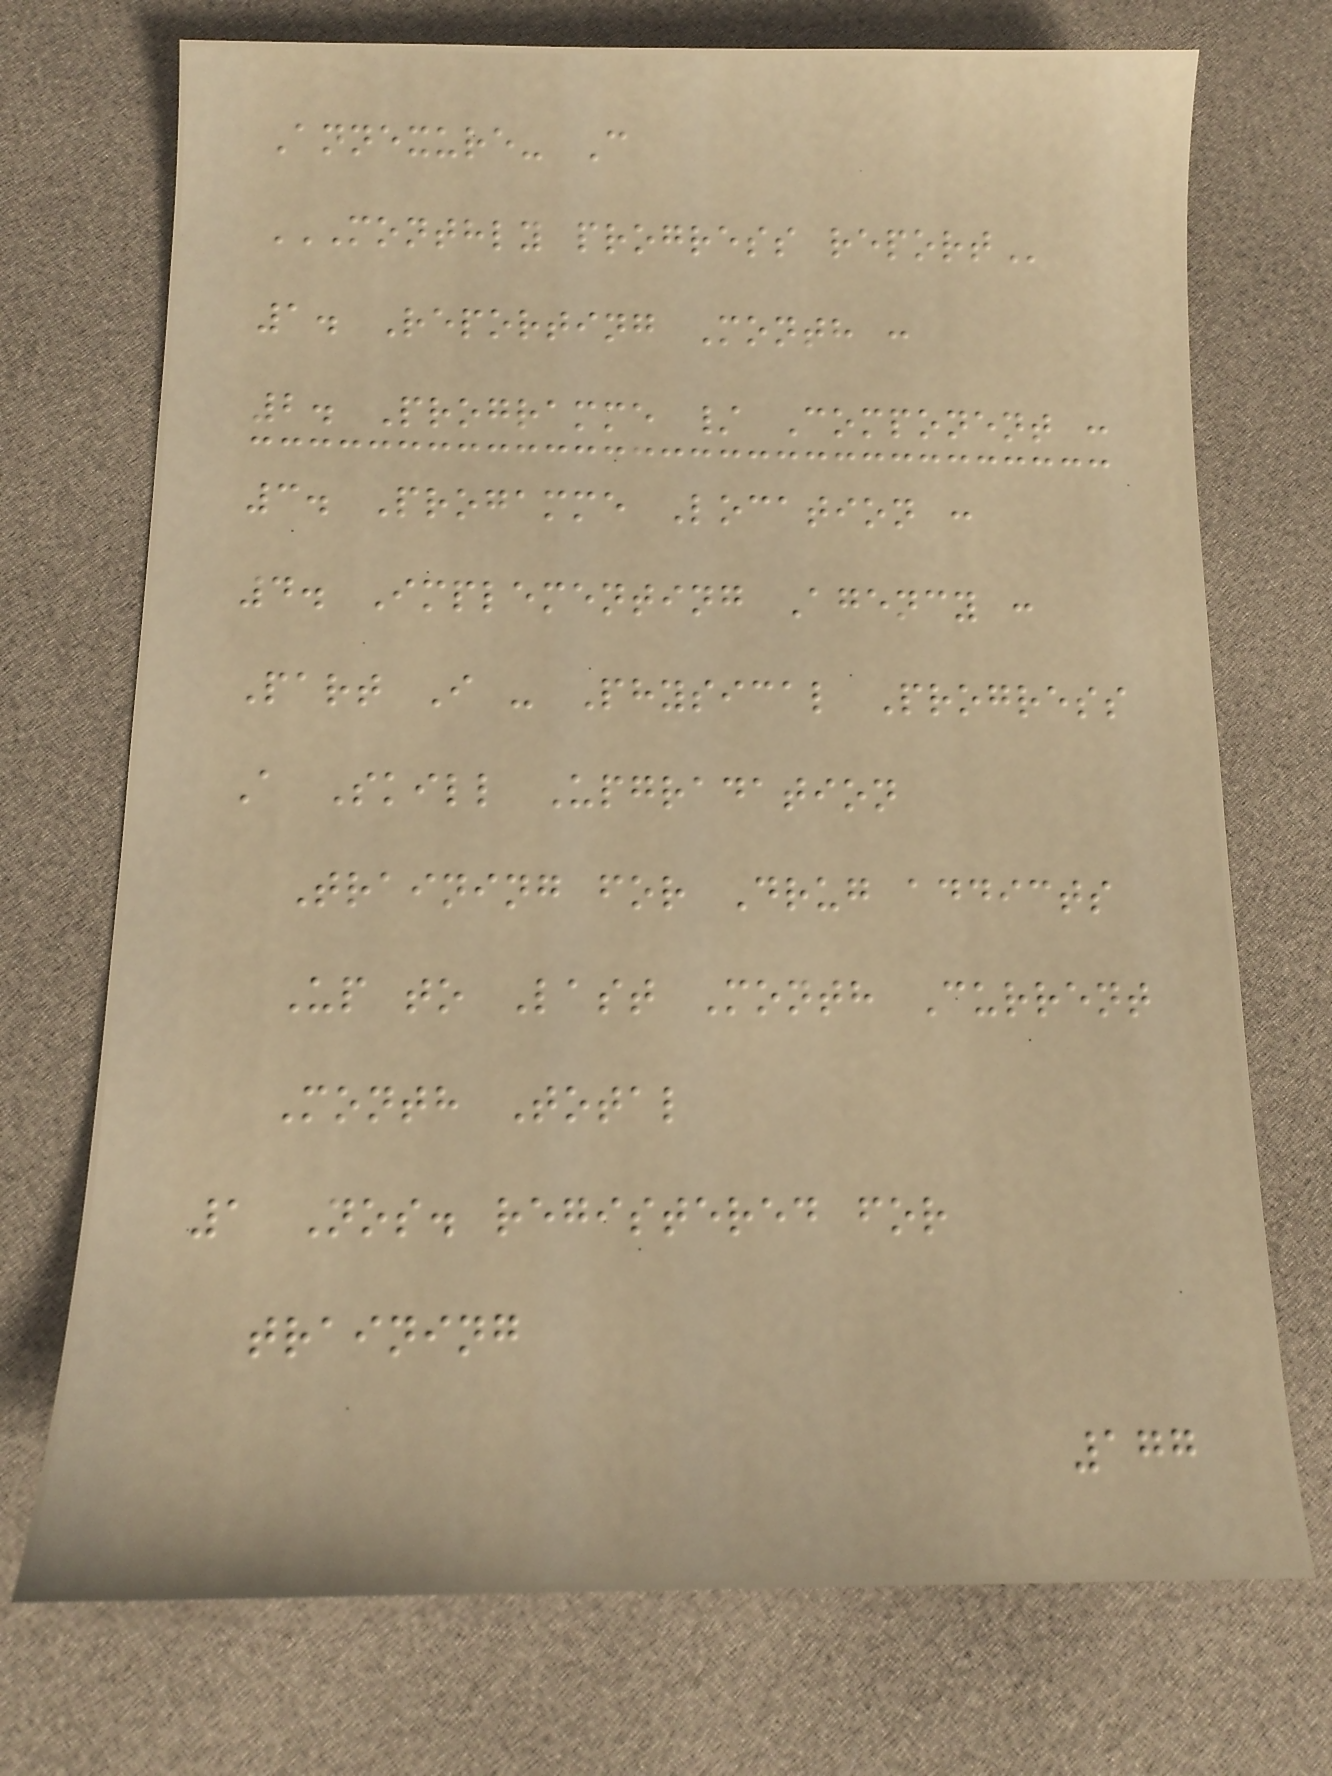Annexure- C
MONTHLY PROGRESS REPORT
1. Reporting Month :
2. Programme / Component :
3. Progamme Location :
4. Implementing Agency :
Part I - Physical Progress
A Skill Upgradation
Training for Drug addicts
Up to Last Month Current
Month Total
1 Nos. registered for
training
177
